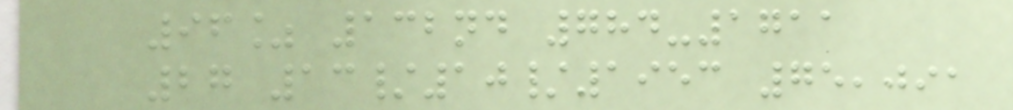96% 132nd 784-1711
27 13/10/1953 75,091
